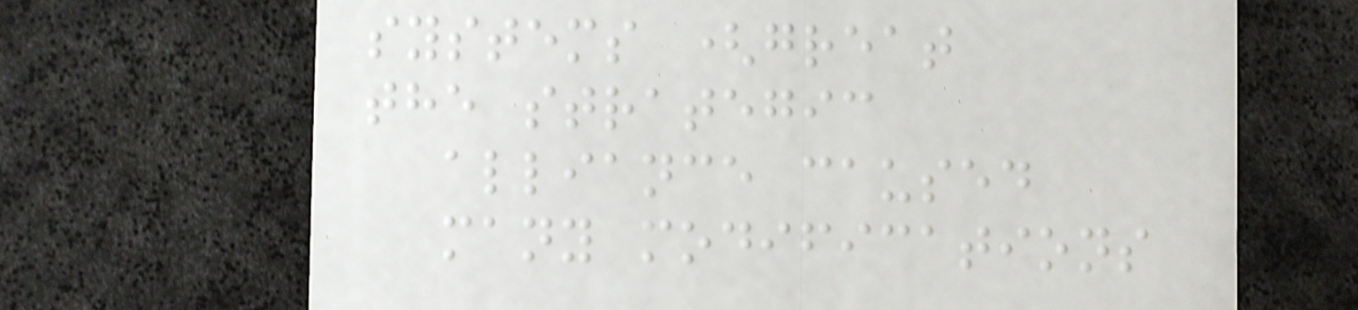systems (great
the strategic
alliance caused
many modifications
